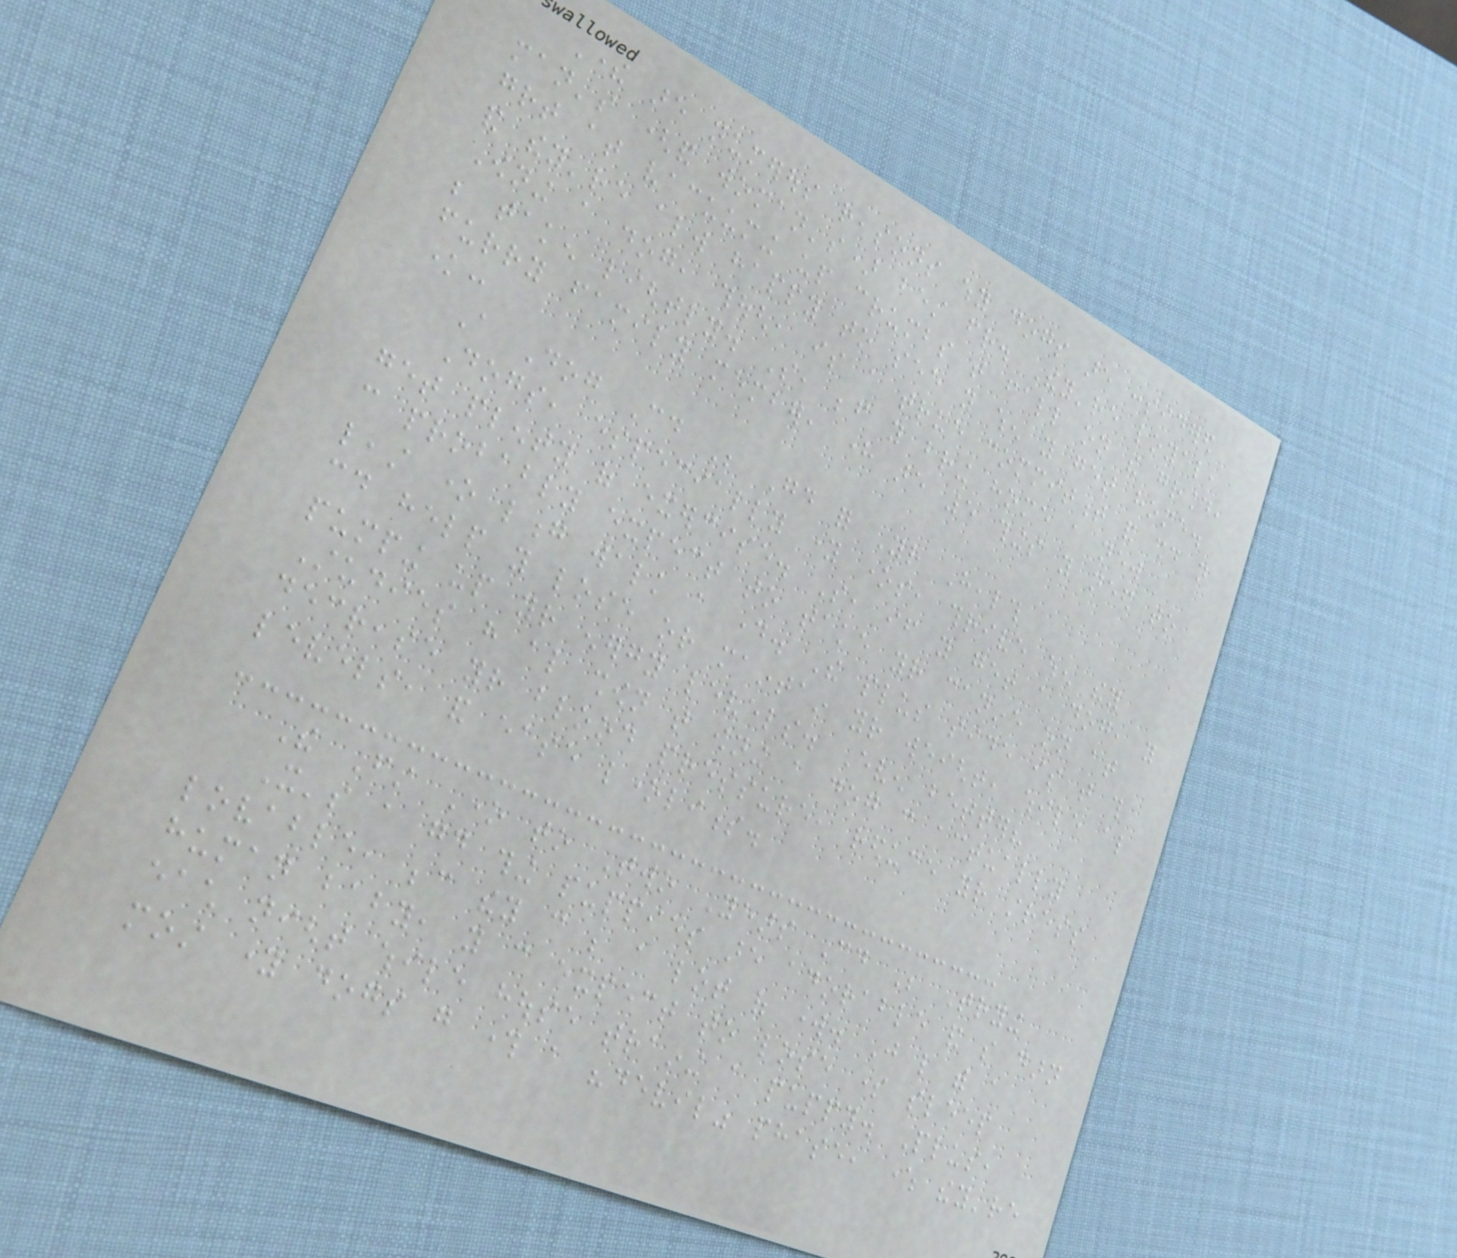There are numerous reasons why dogs are considered
man's (and woman's) best friend. They're loyal,
great at vacuuming up crumbs that fall on the ground,
and they're always happy to see you when you get home.
Owning a dog, though, is a true commitment and should not
be taken lightly. So, before you bring home a new
furry family member, here are 5 things you need to
know:
A Dog Could Be Good for Your Health
Dogs, especially young ones, thrive when they
get plenty of exercise. So, if you get a dog, you
can probably expect to take your canine on at
least one long walk a day. The plus side is that this
could help you lose or maintain your weight, while also
pumping up your energy levels. Even better?
Studies have also shown that owning a dog can actually
decrease your blood pressure, reduce your stress
levels, and ease loneliness.
The First One to Two Years Could Be Trying
It's a good thing puppies are adorable and so darn
lovable, because they can be a lot of work. Just like with a
human baby, you can expect to lose some sleep
each night while house training a puppy. Plus,
most young dogs go through a "devil" phase, where they're
